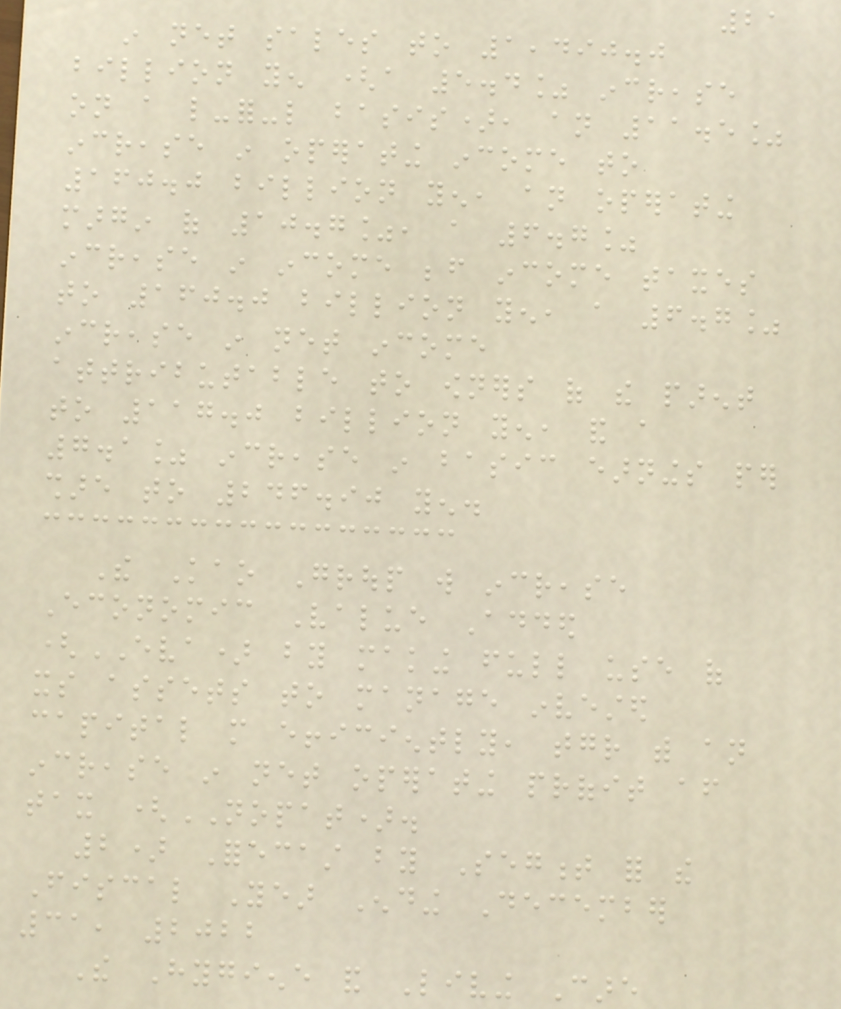21
in net sales to 1,490.0
billion yen (a 5.4% increase
on a like-for-like basis), an 11.5%
increase in operating income to
160.0 billion yen, an operating
margin of 10.7%, a 6.7%
increase in income before income taxes
to 160.0 billion yen, a 6.7%
increase in net income
attributable to owners of the parent
to 117.0 billion yen, and a
7.1% increase in basic earnings per
share to 246.90 yen.
The Kao Group will increase
Economic Value Added
(EVA) by making full use of
its assets to manage invested
capital more efficiently, together with an
increase in net operating profit after
tax (NOPAT).
2) Forecast by Segment for the
Fiscal Year Ending December
31, 2022
The Hygiene and Living Care
